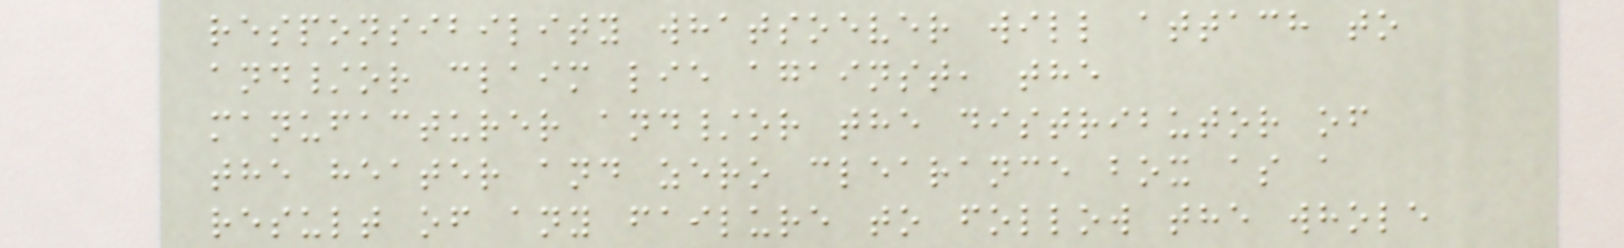responsibility whatsoever will attach to
and/or claim lie against, the
manufacturer and/or the distributor of
the heater and zero clearance box as a
result of any failure to follow the whole
